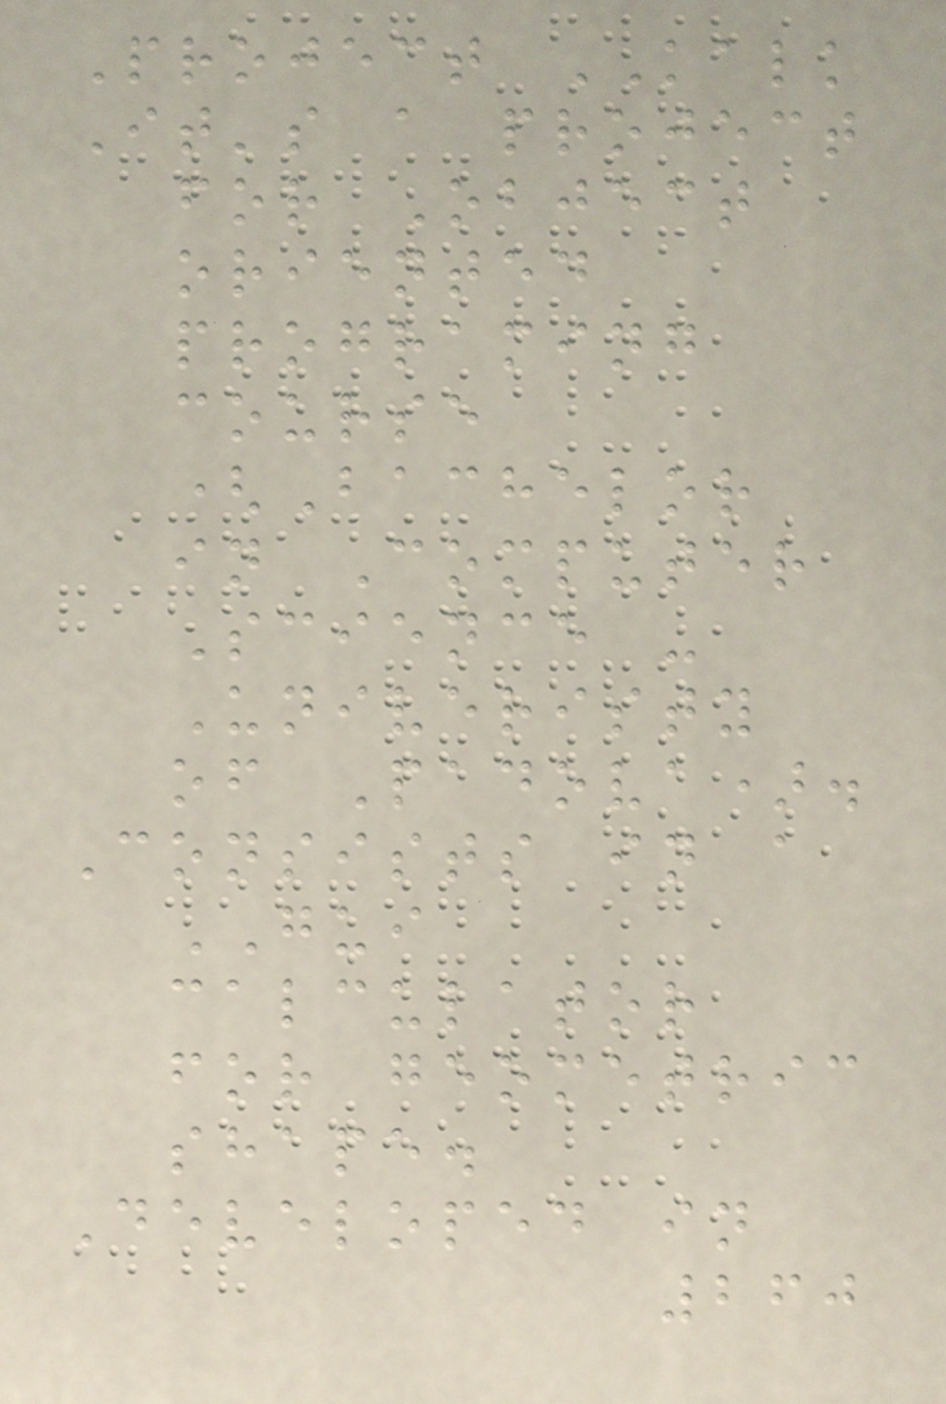Project KALK
It's a project
for Object
oriented
programing
course
(Bachelor
in Computer
Science -
Univeristy
of Padova).
Consists in a
GUI
calculator
for geometric
shape.
Developed in
260
